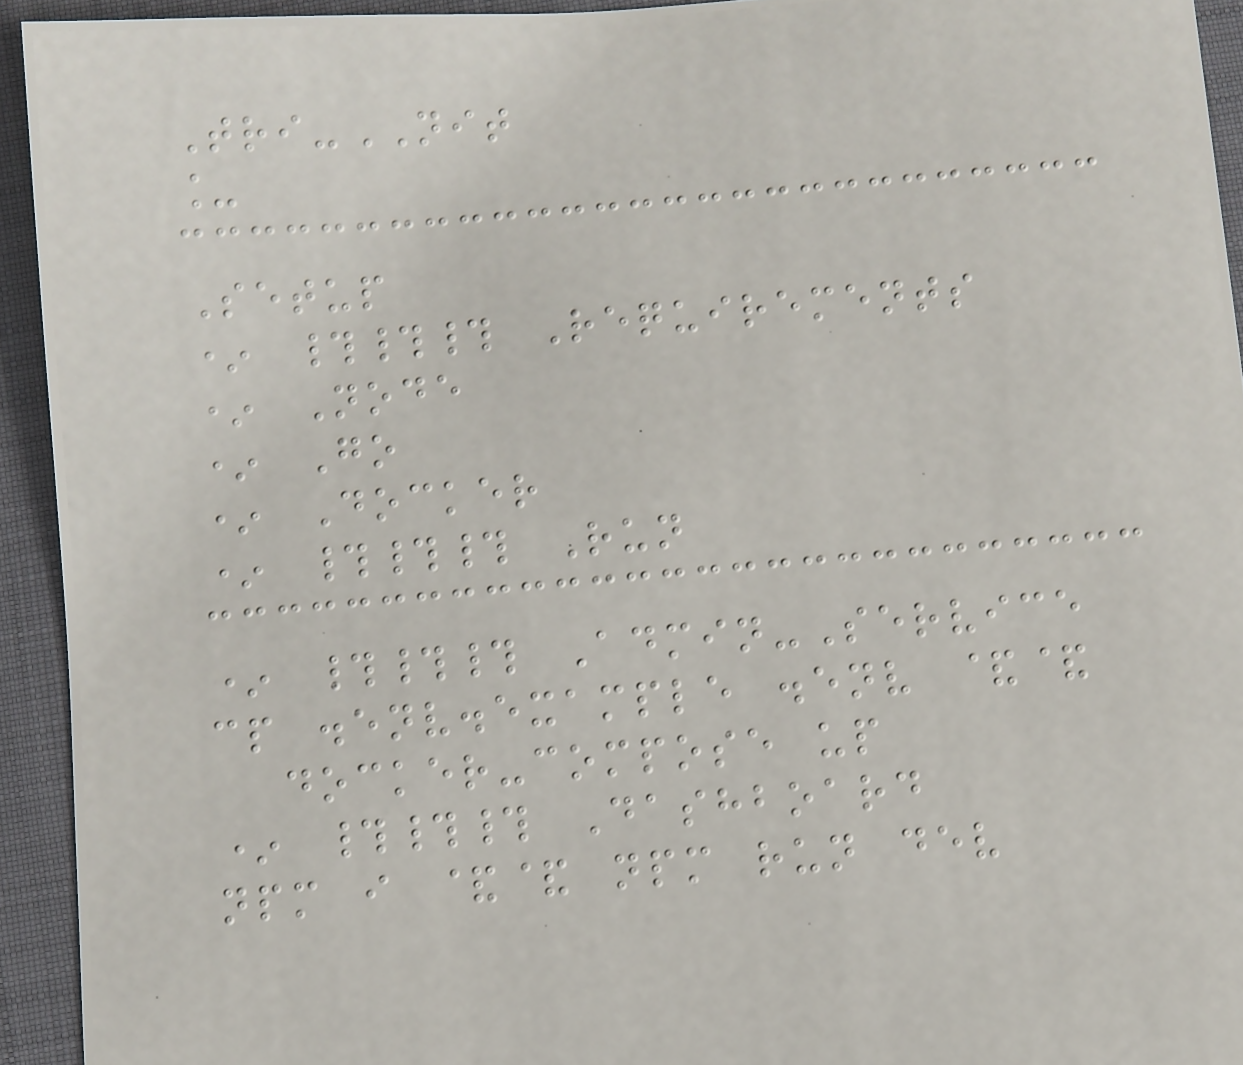Tri-NIT
_
Setup
* ### Requirements
* Node
* Go
* Docker
* ### Run
* ### Admin-Service
cp .env.example .env &&
docker-compose up
* ### Dashboard
npm i && npm run dev
